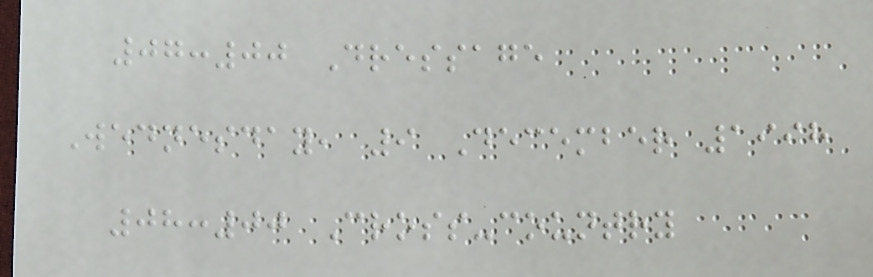07:00 Dressage
Wednesday, 9 December 1998
08:00 Cross-country
